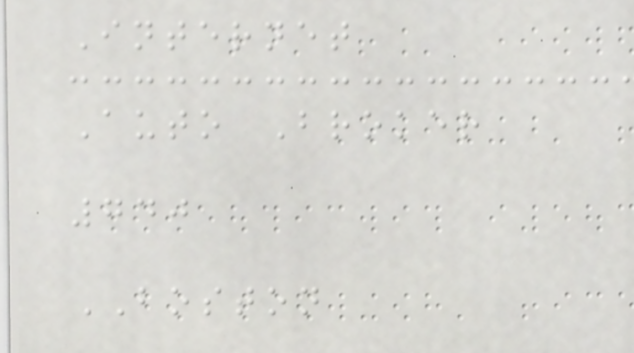Internet
Auto Broker
740
BOSTON
